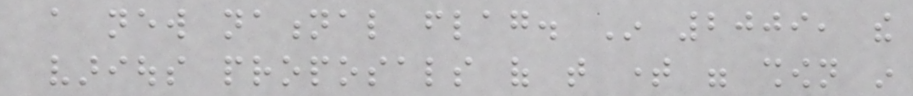a new national flag. In 2009, the
various proposals of that time were shown in
